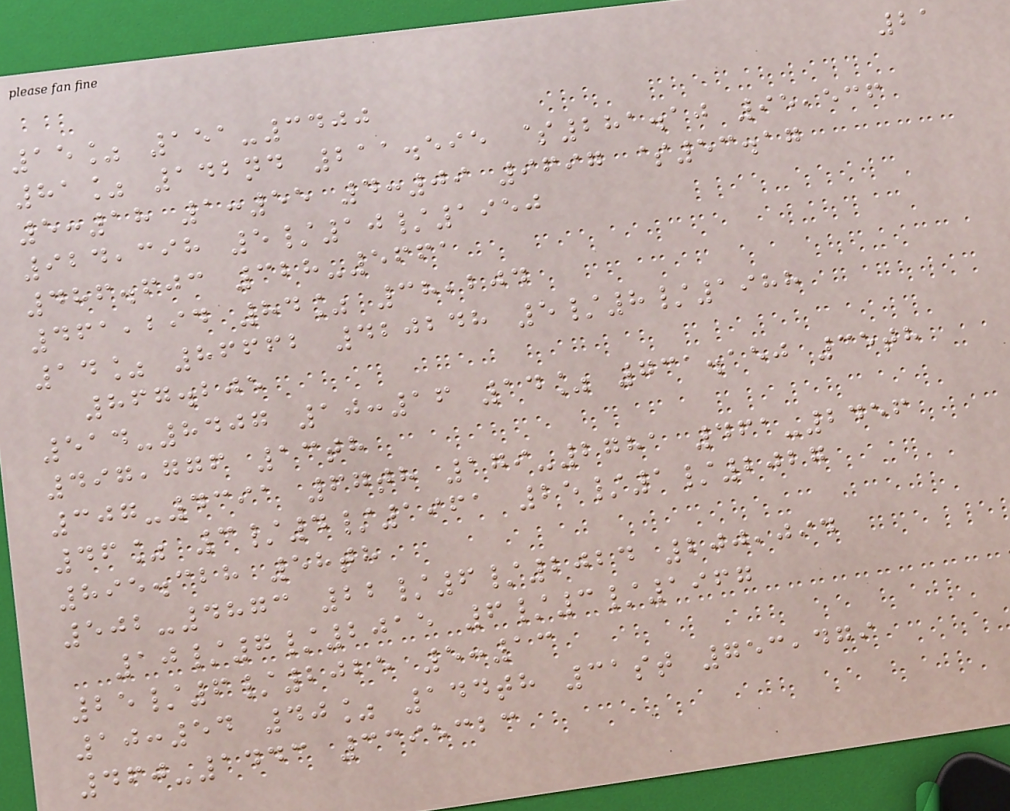21
15% 151-3400
81% 142nd 211.595 $281.10 95,536
5:18 1:55 4:09 9697 $53.17
924,398 5/10/1950
486.603 328-5661
461,294 84% 38,204
14% 86662 420248 5/8/1988
867.205
514-8407 10:16 14% 731.150 35th
497,776 13th
307-4391 67th 179-2781 461-2456
46% 3/4/1961 25/1/2027
895.328 58th
502-4873 22/6/2024 200,094
10/7/2015 6/3/1967
25/6/2025 5:13
10:54 40% 144th 31st 753,479
460-1443 3395323
